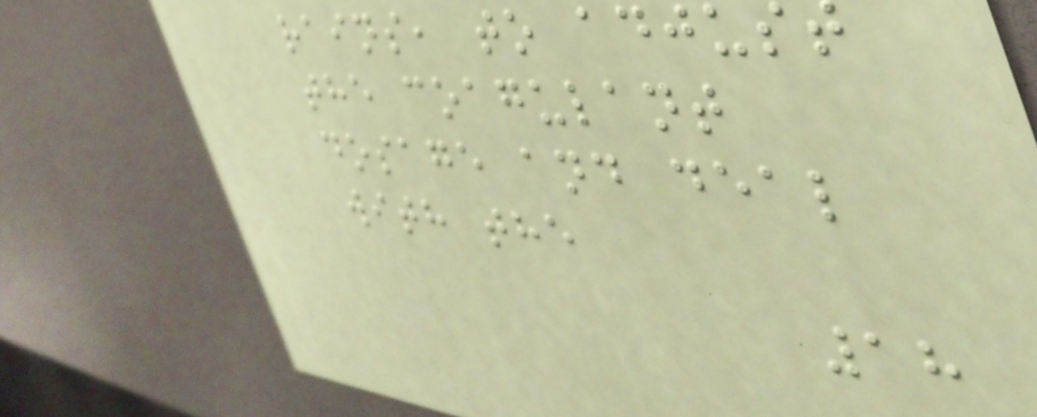rains, to adjust
the coagulant
dosage and deal
with the
18
